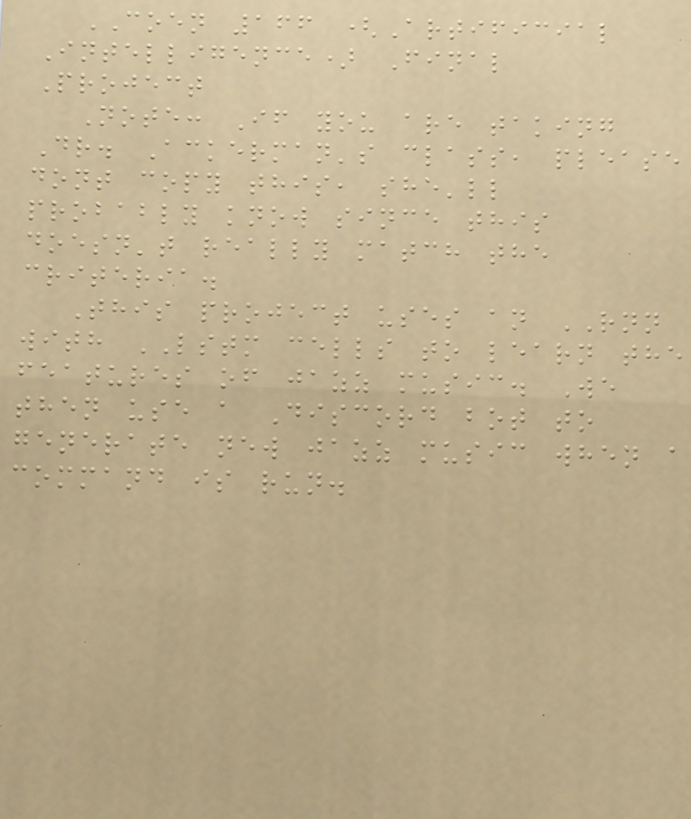COEN 166 (Artificial
Intelligence) Final
Project
Note: If you are taking
Dr. Ackerman's class, please
dont copy this, she'll
probably know since this
doesn't really match the
criteria.
This project uses an RNN
with LSTM cells to learn the
features of jazz music. We
then use a Discord bot to
generate new jazz music when a
command is run.
